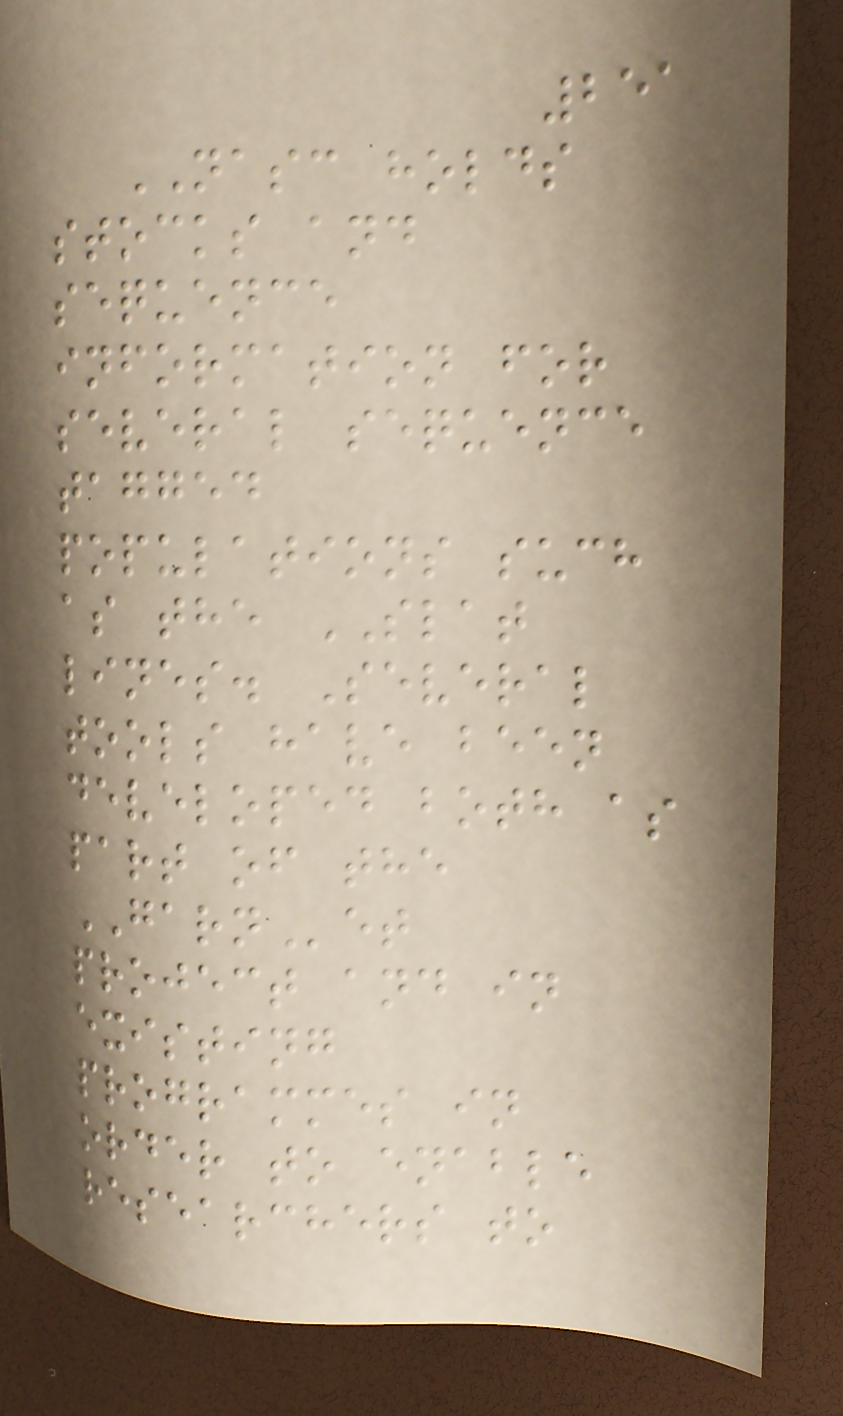251
NASC holds
stocks and
sequence
information for
several sequence
tagged
populations such
as the SLAT
lines. Several
tools have been
developed both as
part of the
GARNet
project and in
existing
programmes in
order to enable
researchers to
